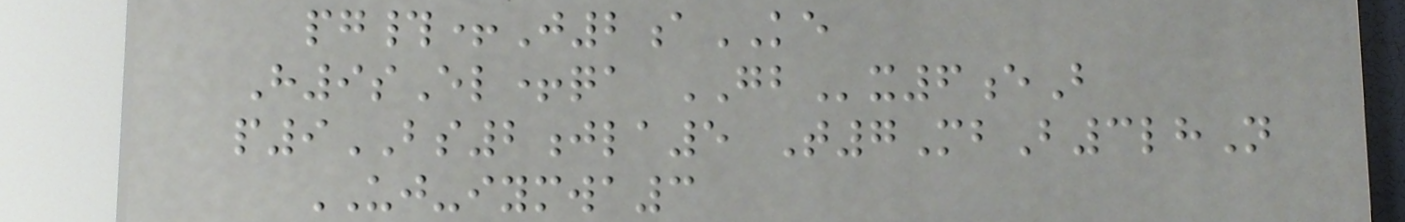pg#+J2aKE
H9sEl+qa GBx6eB
p9BS2jla5 T7MbB3lhN
UJ-iymwa3
